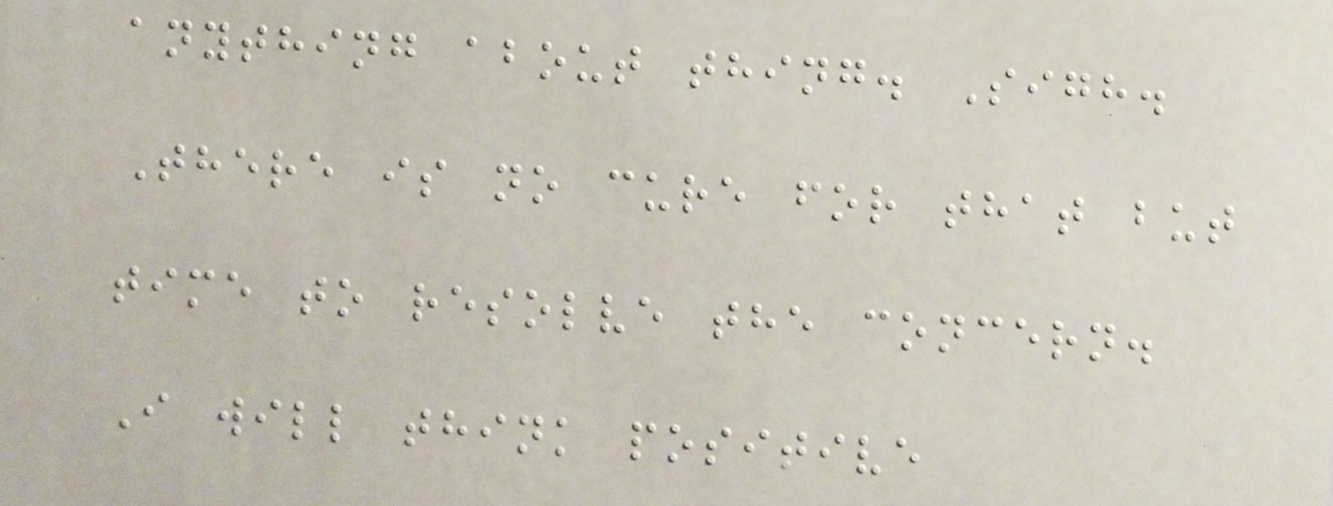anything about thing. Sigh.
There is no cure for that but
time to resolve the concern.
I will think positive
